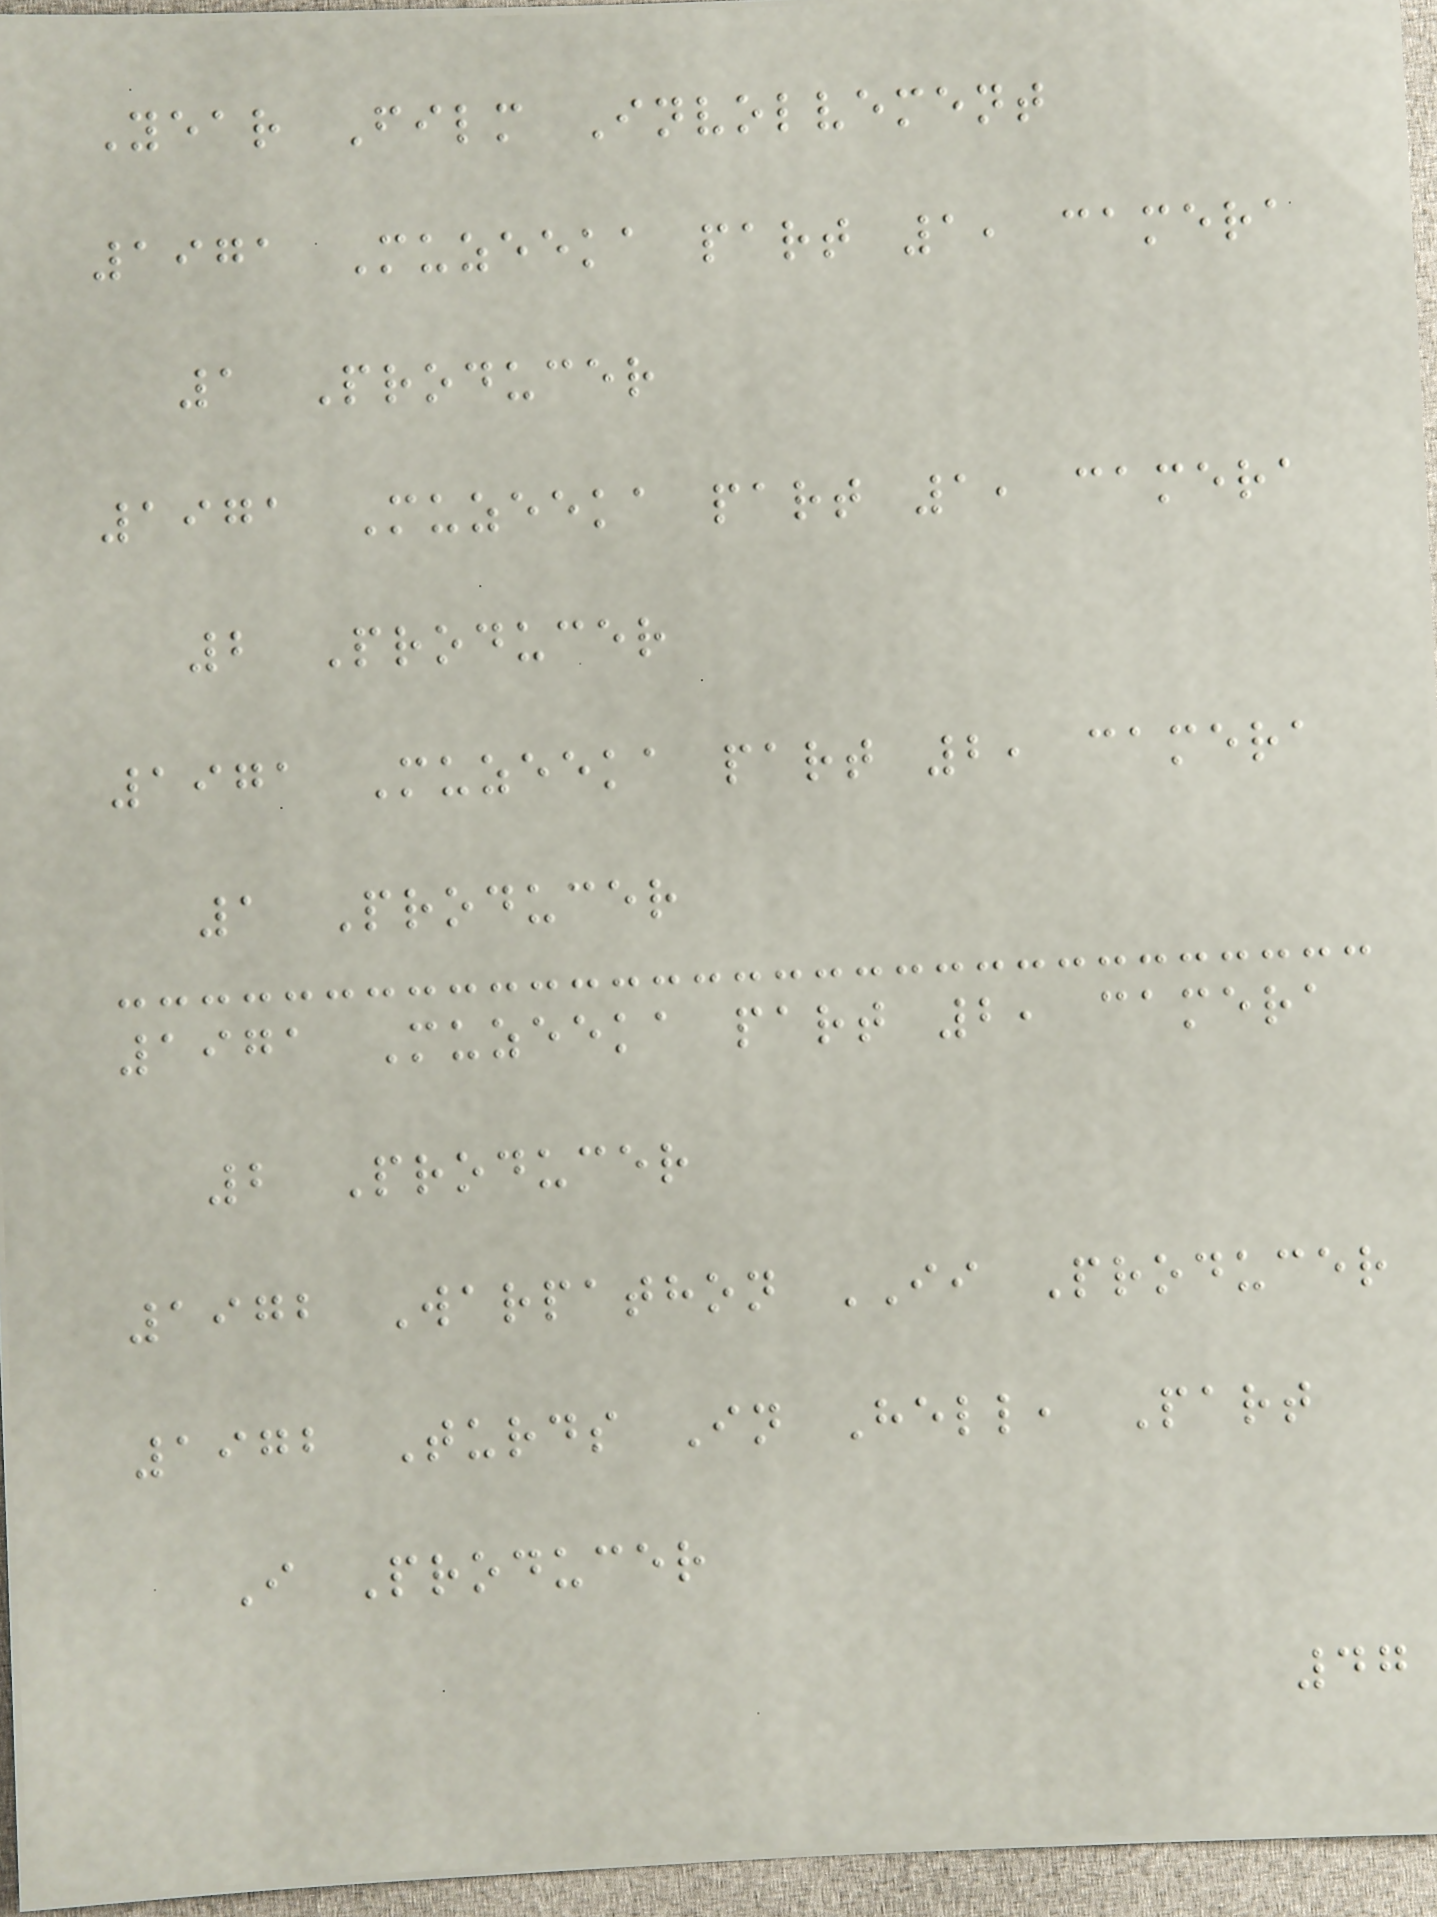Year Film Involvement
1971 Muzeeka part 1, camera
1 Producer
1971 Muzeeka part 1, camera
2 Producer
1971 Muzeeka part 2, camera
1 Producer
1971 Muzeeka part 2, camera
2 Producer
1972 Warpathon II Producer
1972 Turds In Hell, Part
I Producer
47
